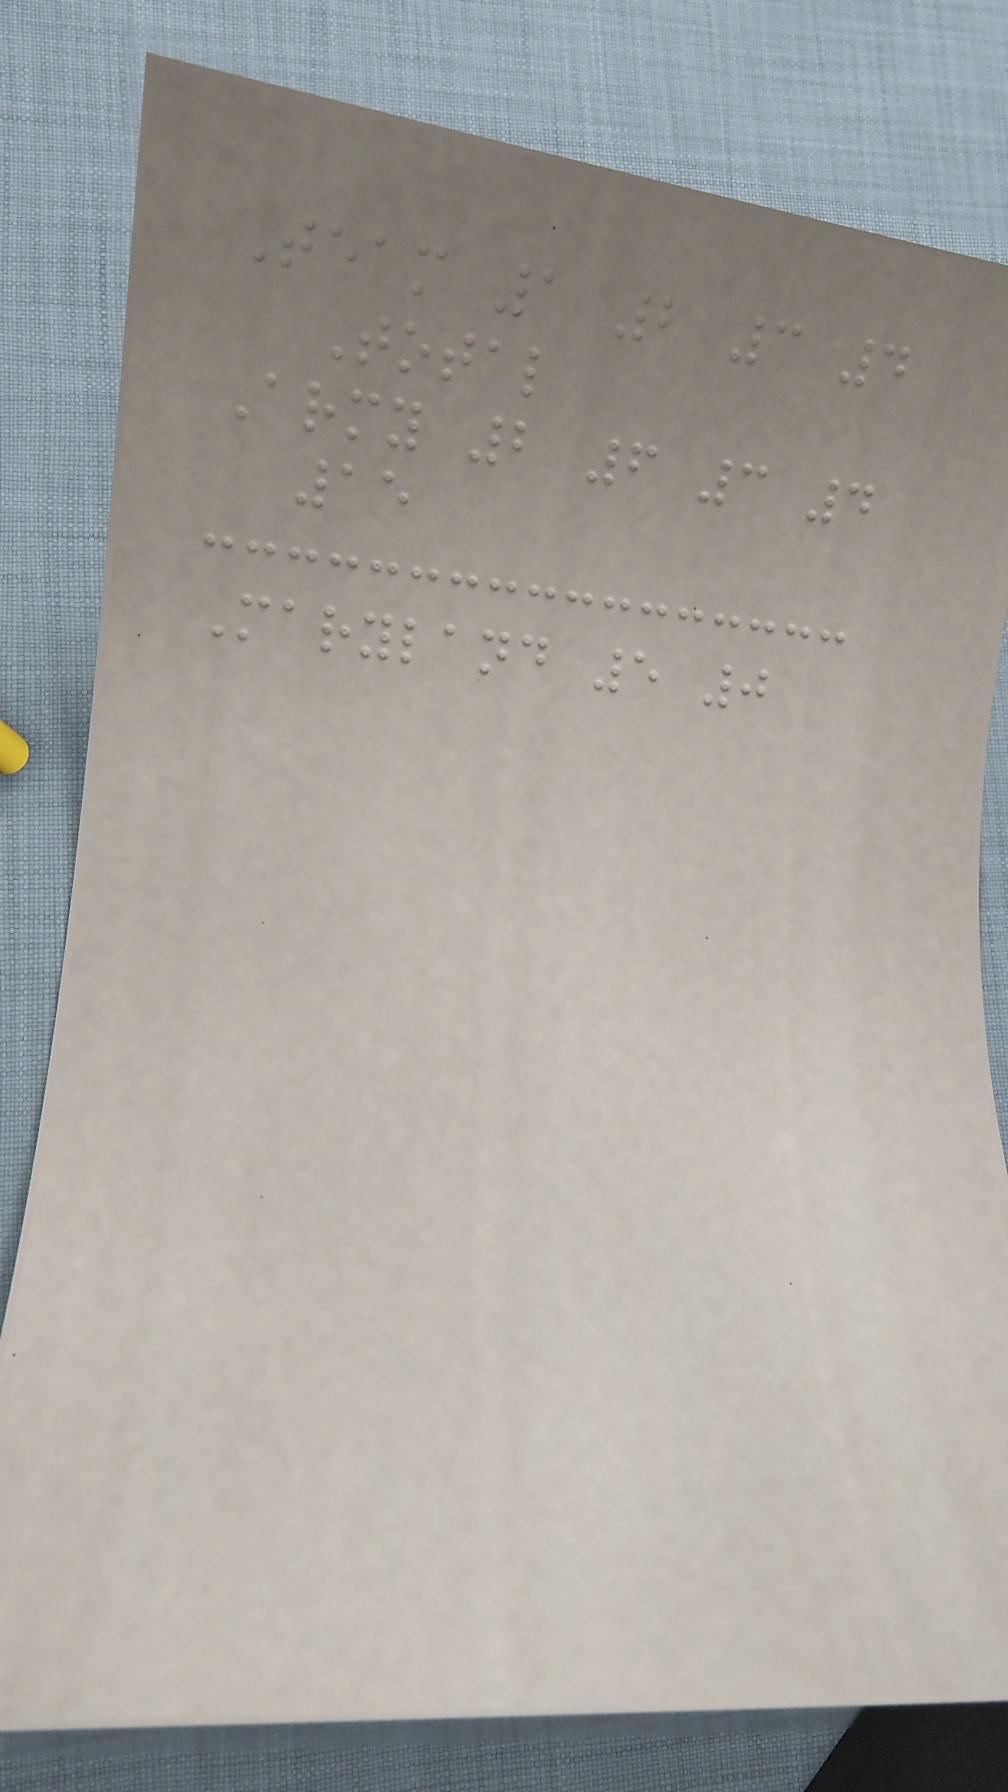Team 1 2 3 4
Total
Army 2 6 3 4
15
Maryland 5 0
